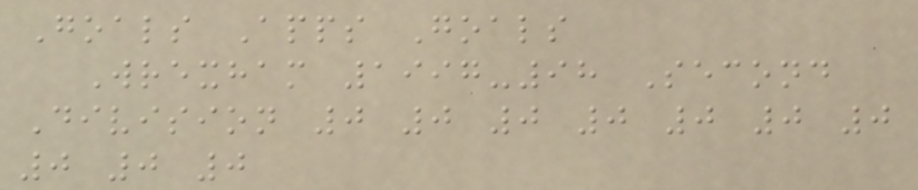Goals Apps Goals
Wrexham 1997-98 Second
Division 0 0 0 0 0 0 0
0 0 0
